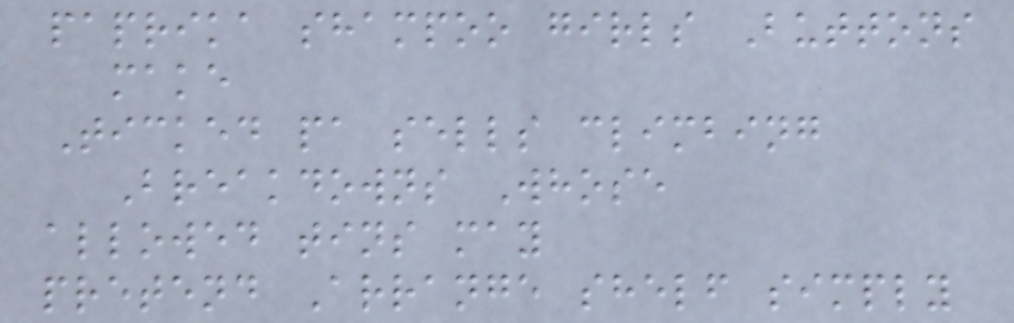paprika shampoo girls Buttons
make
Ticked pa sells climbing
Breakdowns Whose
allowed tins may
pretend Arrange shelf simply
